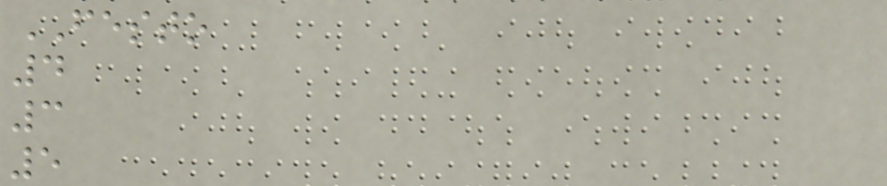FESTO
4
3
5
